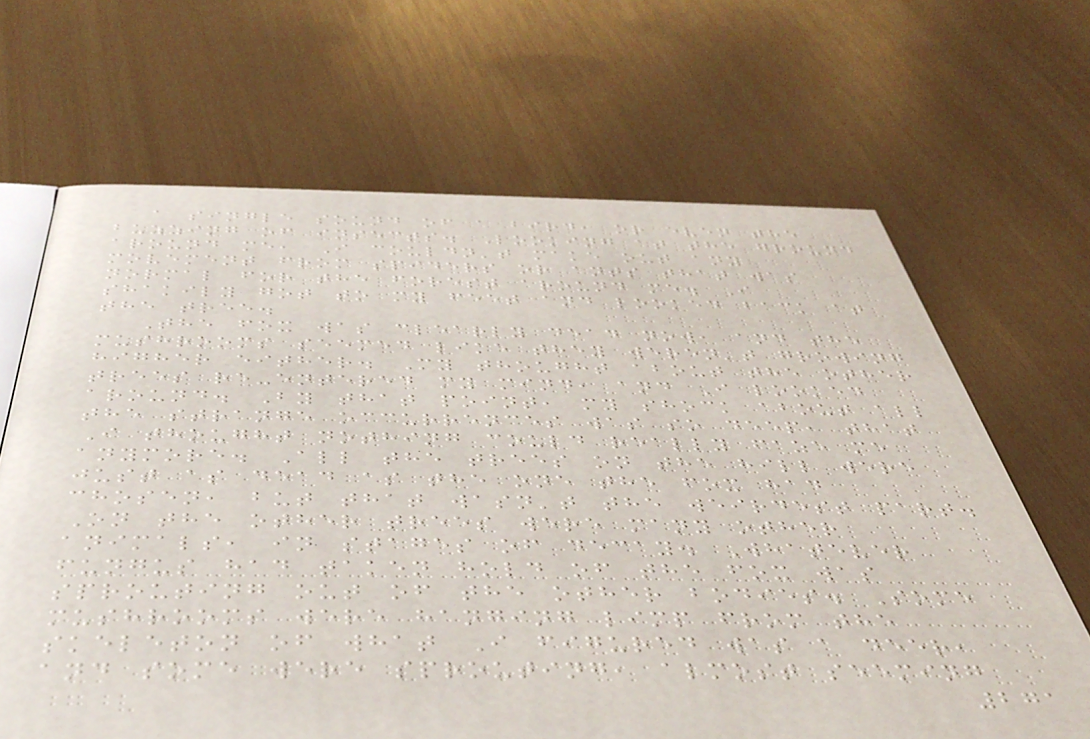a single sound of a bird, or even the
buzzing of insects. Looking at the ground
around me, I couldn't make out any
movement from spiders or ants that was
normal for the forest around me. I
shakily got to my feet and looked back at
the tree.
The fox was clearly dead now, and the
mushrooms seemed like they weren't growing
higher either. My thought about the other
trees re-entered my mind, and I looked
around. By that point, my shock about all
the strange occurrences was so deep, that
I thought nothing could really faze me
anymore. All the trees on the hill were
just as dead as the one the fox had
chosen, but that wasn't the weirdest part.
On the other trees were many other
animals, in stages of decay. Whatever
fungus had taken hold of the fox was
sprouting out of the other bodies. Some
mushrooms were hanging limp from the
skeleton of what I figured was a deer,
and some were sprouting, almost seeming
271
